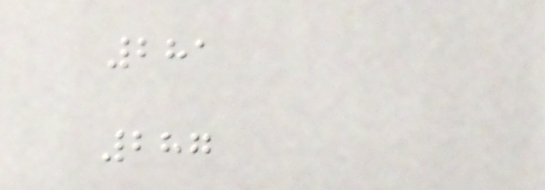281
287
